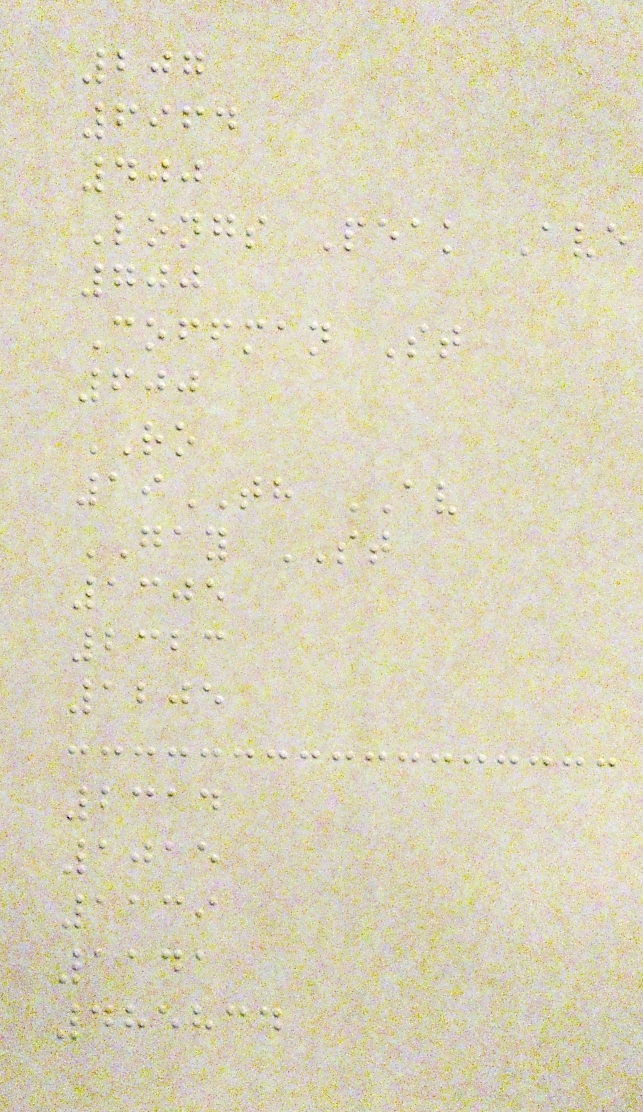207
6964
400
Longs Peak Ave
700
Coffman St
600
RO
19TH AV
GAY ST
1305
2323
1205
2314
1015
1139
1141
485834
